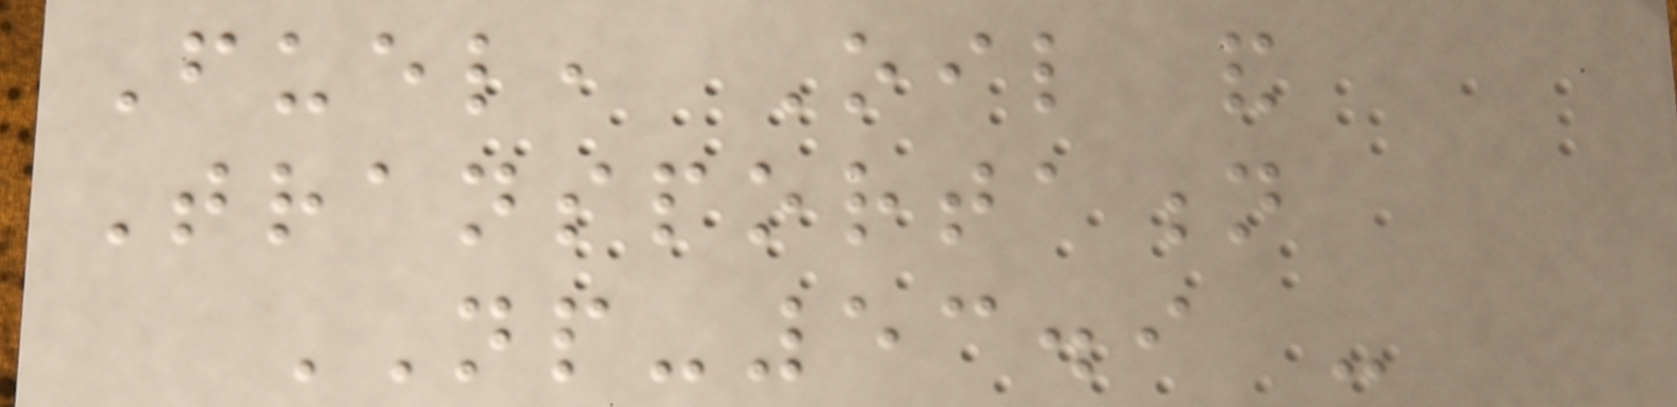Fuel, Oil and
Transportation
NP-53.9 -
